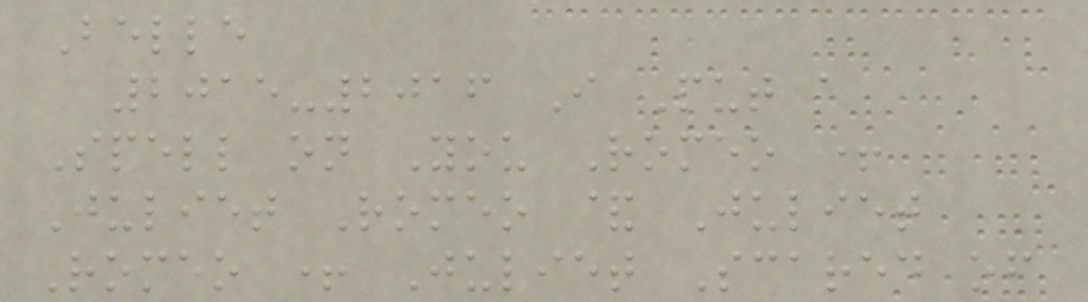Belle
2015-2016 I Put a
Spell on You Romeo +
Juliet Romeo & Juliet
Romeo + Juliet Scared of
